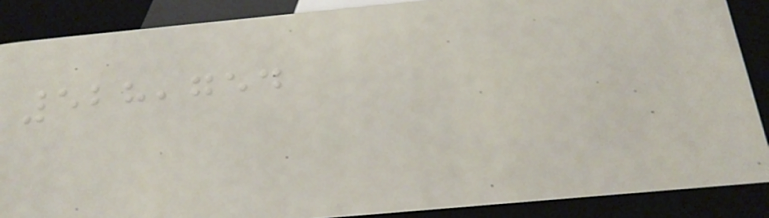528,754
